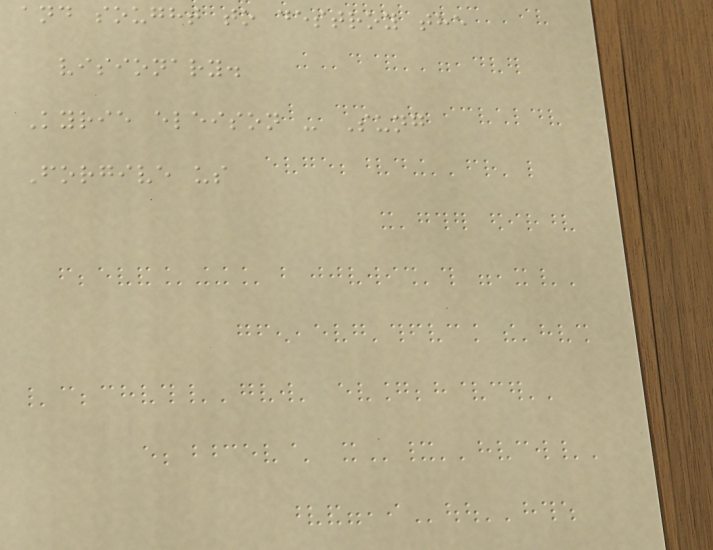and sought to destroy the
visionary.
Kyrie eleison - Sung
Forgive us
